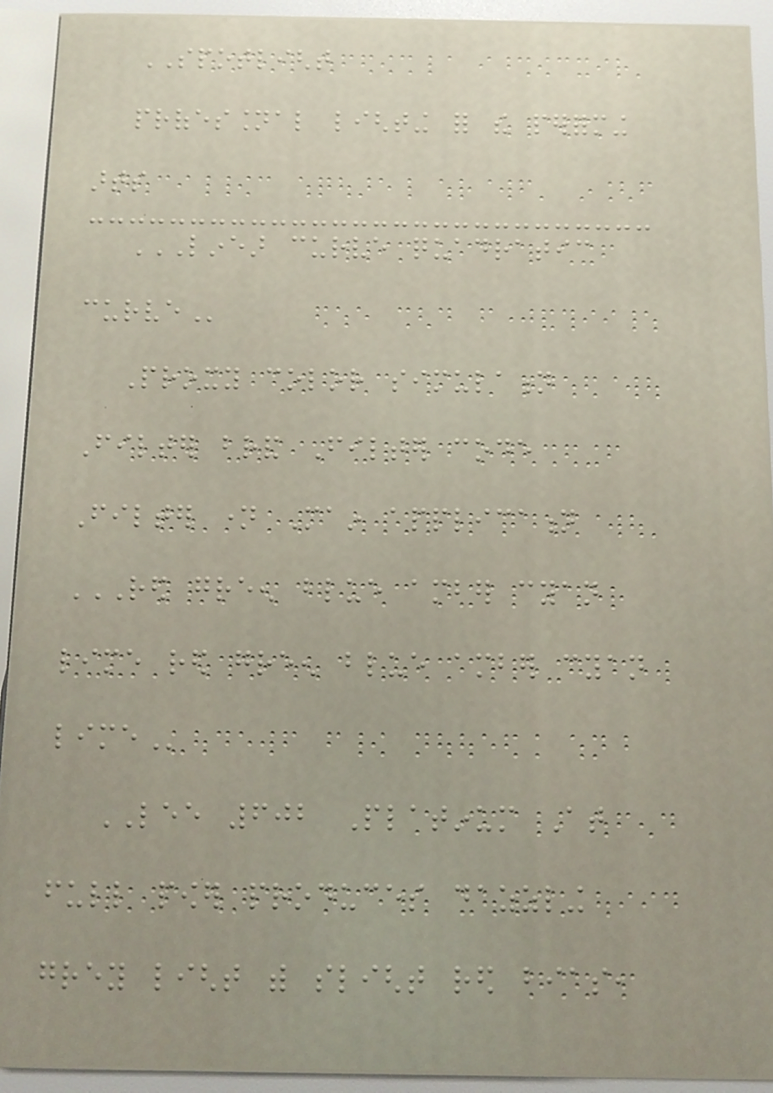SPOTLIGHT
professional lighting for the performing
arts
LINEAR CURVE QUADRATIC
CURVE
Proxy color simulation
Filter brand Filter code
Filter name Main application
RED GREEN BLUE AMBER CYAN
LIME RED GREEN BLUE AMBER CYAN
LIME
LEE 602 Platinum At
full power produces dazzling
grey light with slight red bias,
